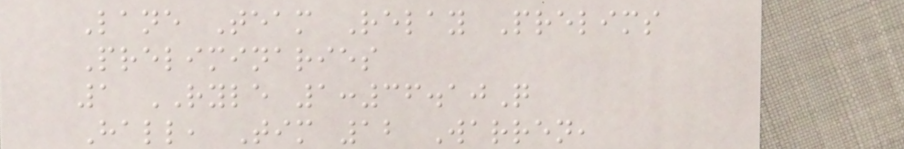Lane Team Relay Prelims
Preliminaries
1 RYLE 1:36.10Q
Hall, Tim 12 Warren,
